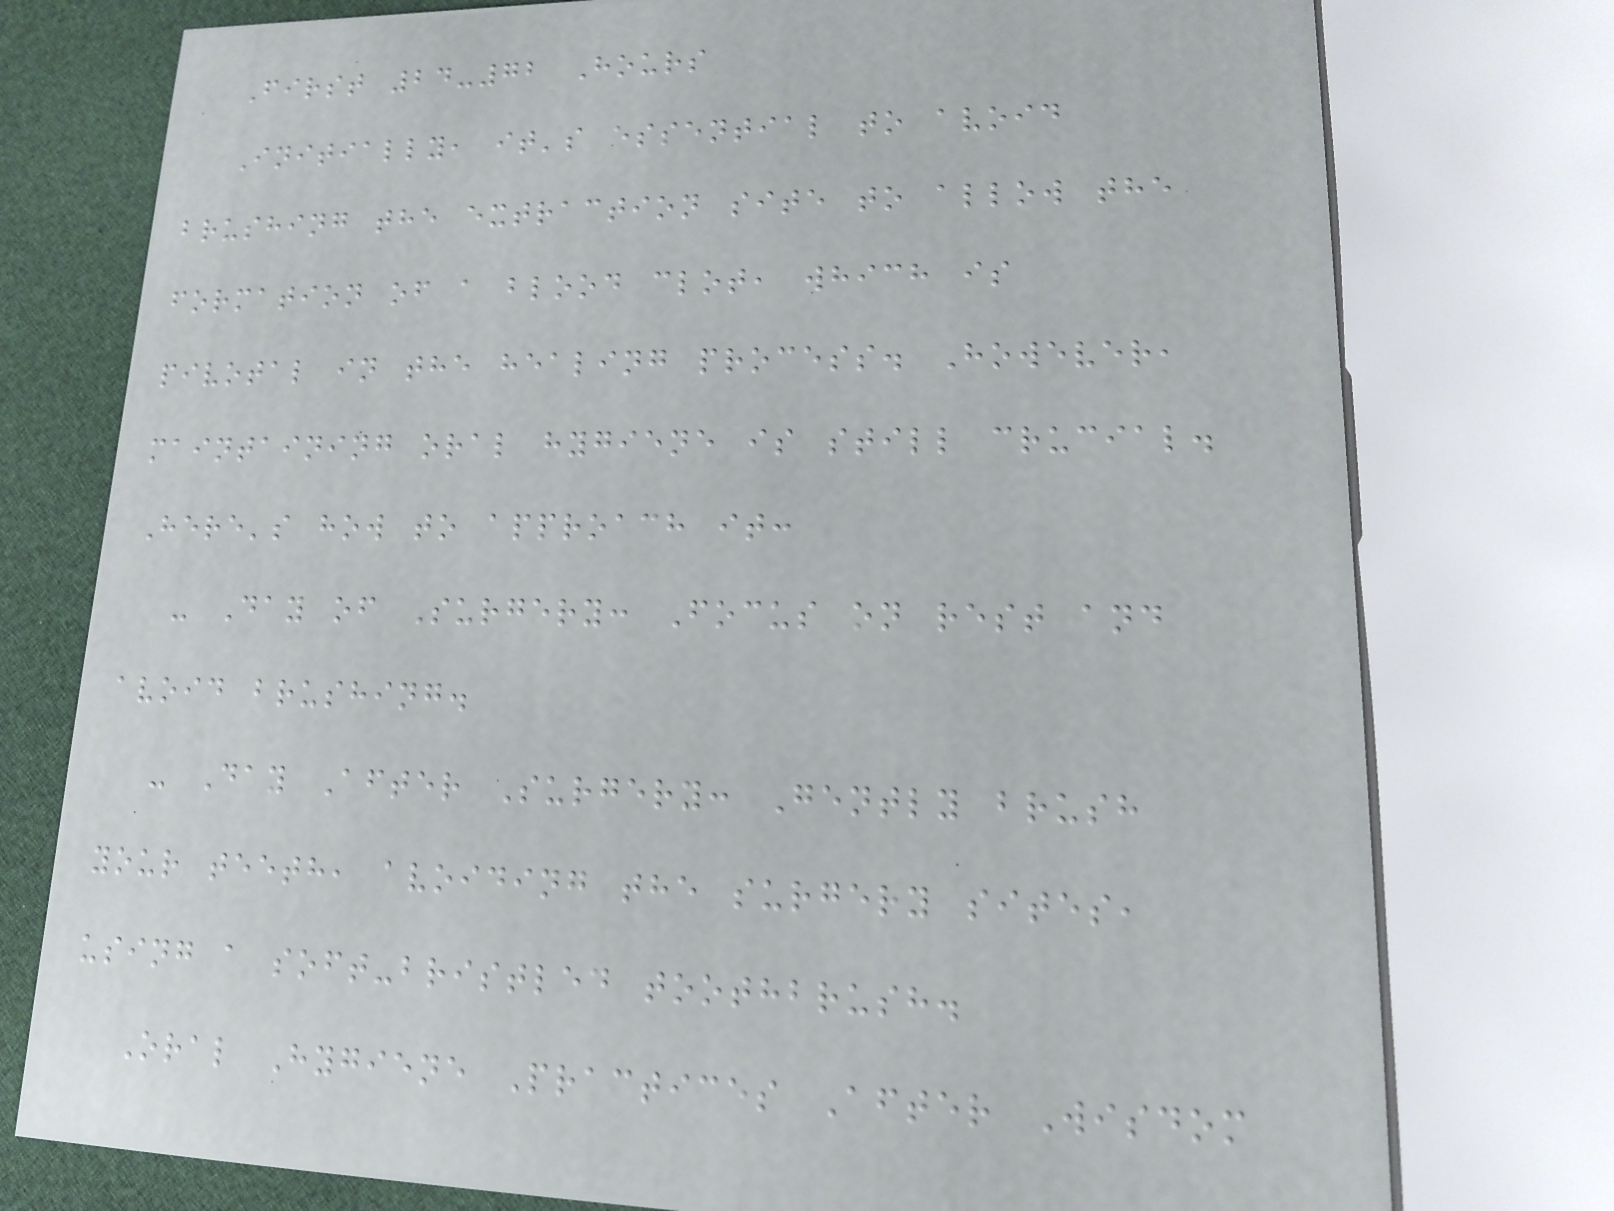First 24-72 Hours
Initially, it's essential to avoid
brushing the extraction site to allow the
formation of a blood clot, which is
pivotal in the healing process. However,
maintaining oral hygiene is still crucial.
Here's how to approach it:
- Day of Surgery: Focus on rest and
avoid brushing.
- Day After Surgery: Gently brush
your teeth, avoiding the surgery sites,
using a soft-bristled toothbrush.
Oral Hygiene Practices After Wisdom
